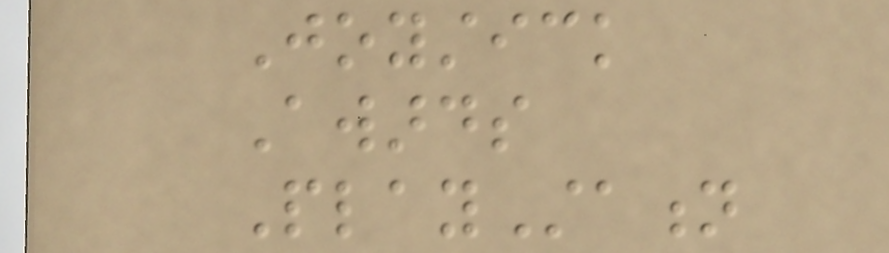Joystick
Awards
PlayStation
